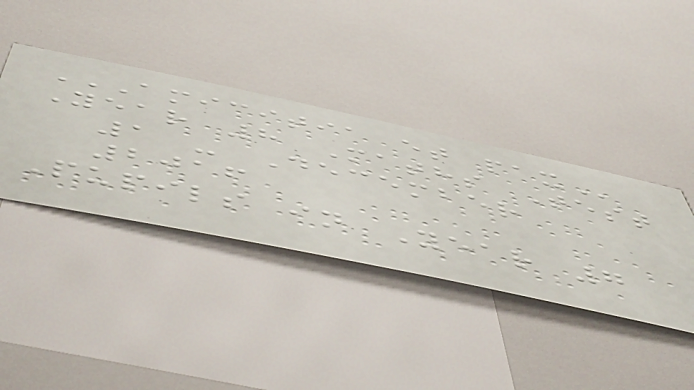AMICITIA ET PAX
Year 8 Maths Test
1 - December
2016
Pupils in Year 7
